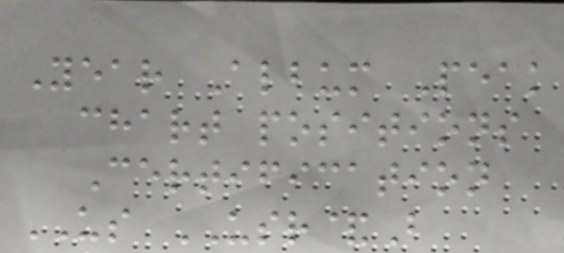Year Album Peak
chart positions
Certification
US USR&B
